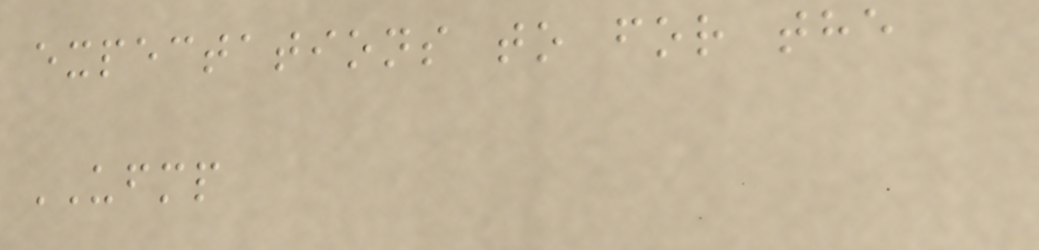expectations to for the
UFMP
